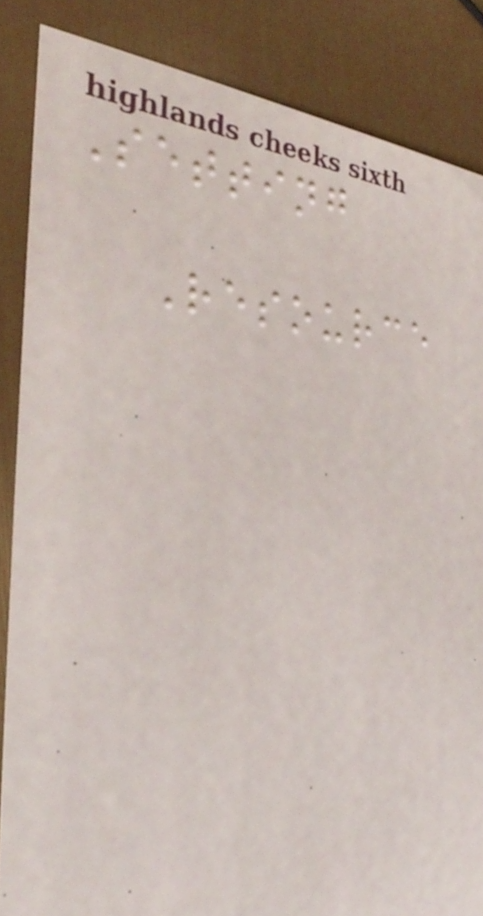Setting
Resource
